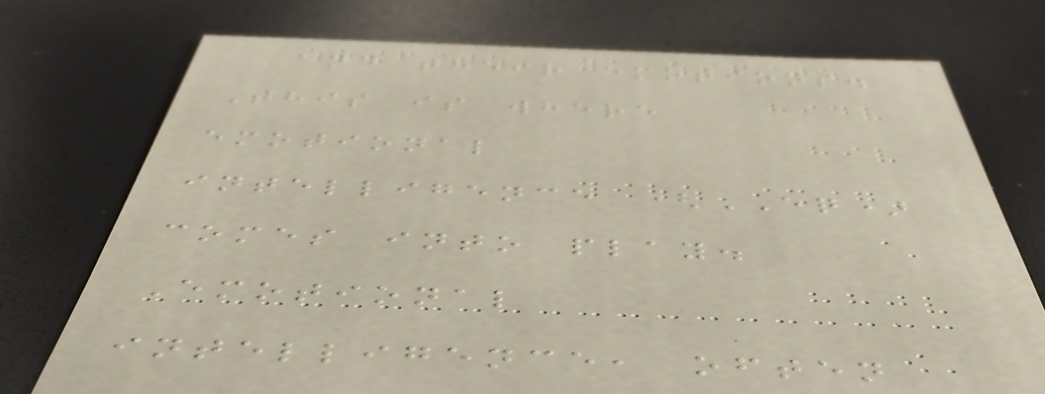and their emotions.
This is where
emotional
intelligence (EQ)
comes into play.
Emotional
intelligence, often
